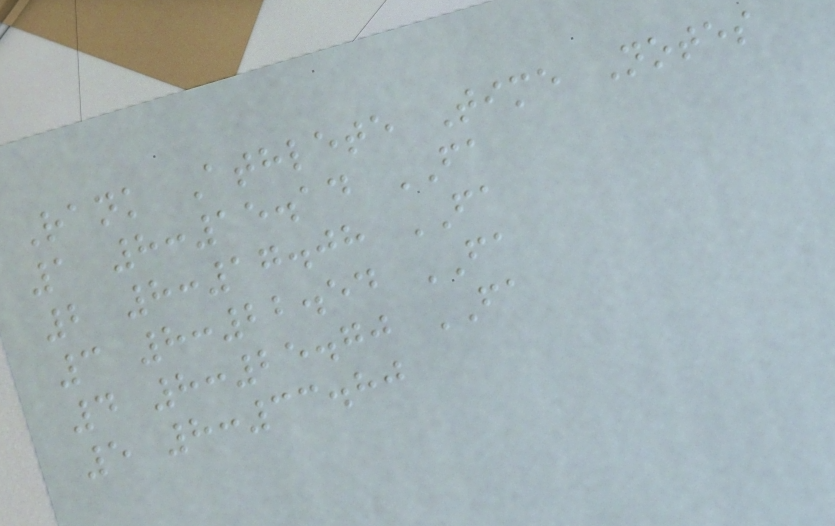Rank Athlete Time Notes
1 8:15.14 FA
2 8:17.08 FA
3 8:22.54 FA
4 8:25.70 FA
5 8:33.80
